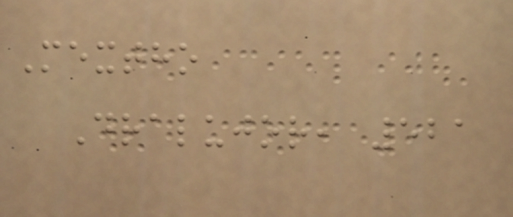Mextho
Dralujor, 521
